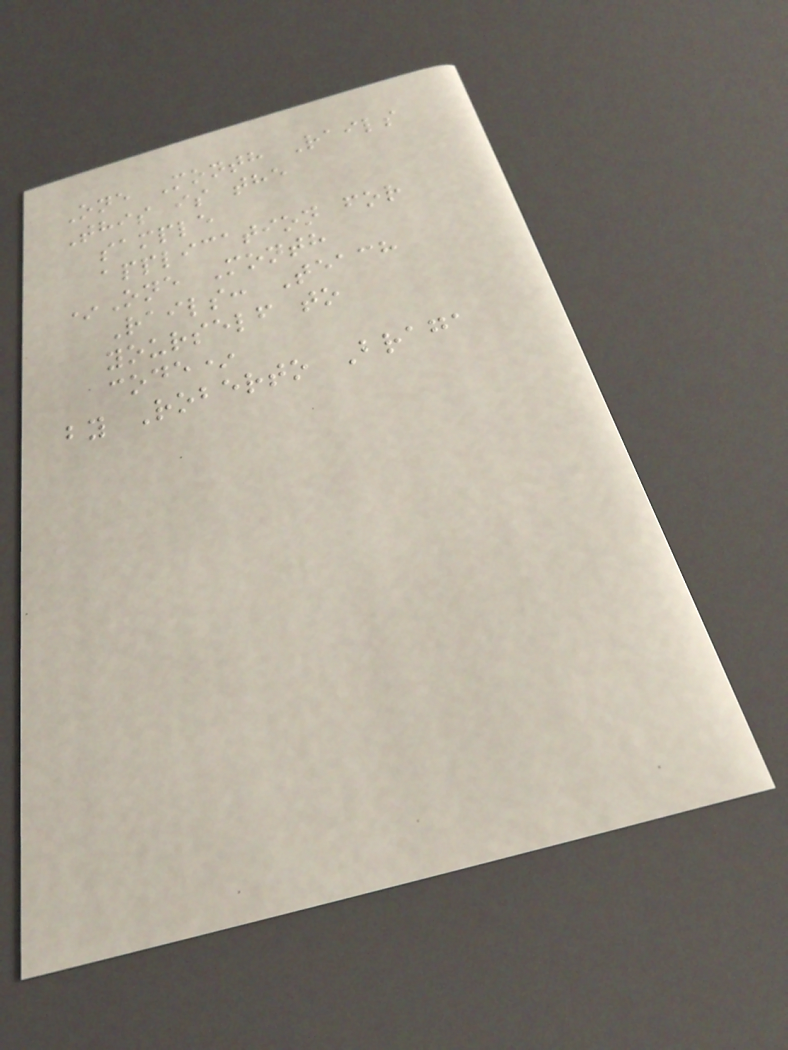One Month Rails
This is the
sample
application for
*One Month
Rails: Teach
yourself to
code*
by Roberto Braga
